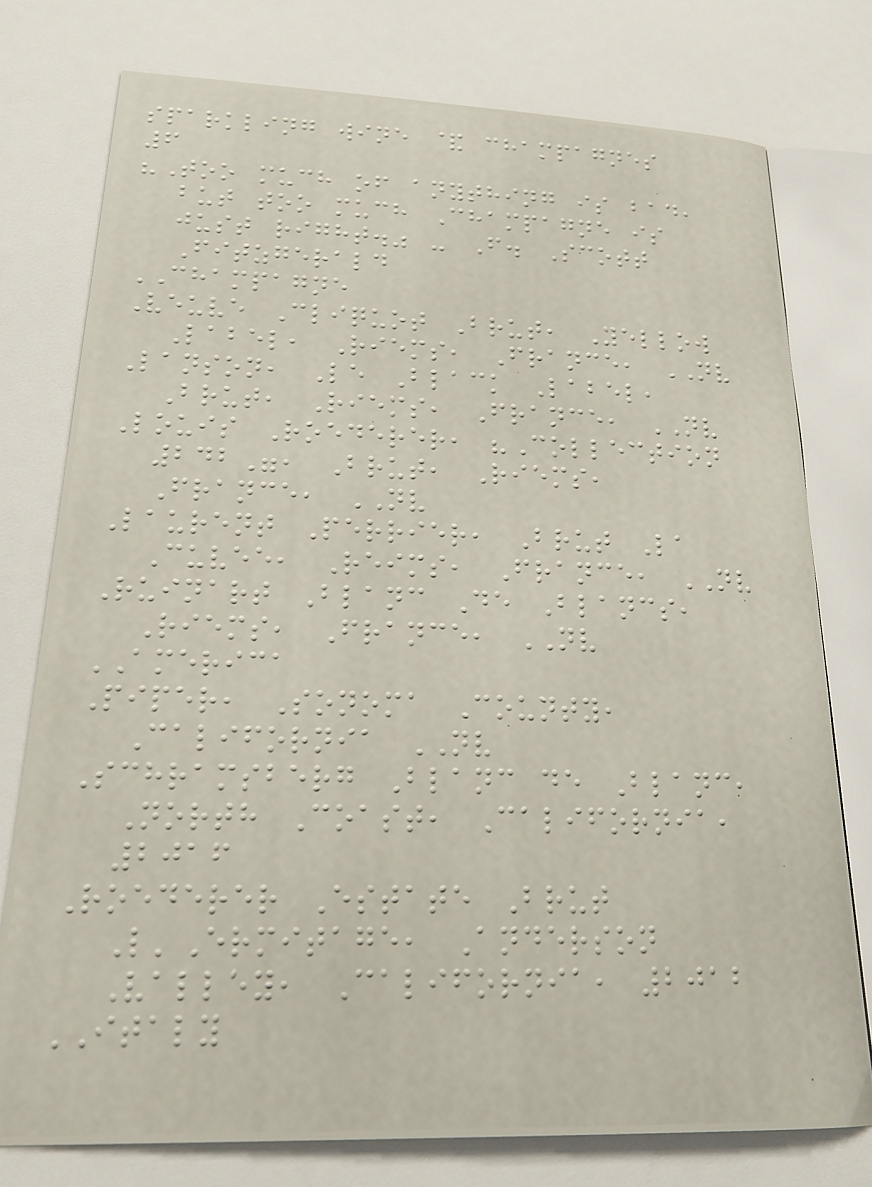sparkling wine & champagnes
6
"Too much of anything is bad,
but too much Champagne is
just right." - F. Scott
Fitzgerald
CHAMPAGNE
Veuve Cliquot Brut, Yellow
Label, Riems, France, NV
Lanson, Le Black Label,
Brut, Riems, France, NV
Louis Roederer, "Collection
242", Brut, Riems,
France, NV
Laurent Perrier, Brut La
Cuvee, Reims, France, NV
Ruinart Blanc De Blancs,
Riems, France, NV
AMERICA
Piper, Sonoma County,
California NV
Schramsberg Blanc de Blanc,
North Coast, California,
2016
Roederer Estate Brut
L'Ermitage, Anderson
Valley, California, 2012
ITALY
